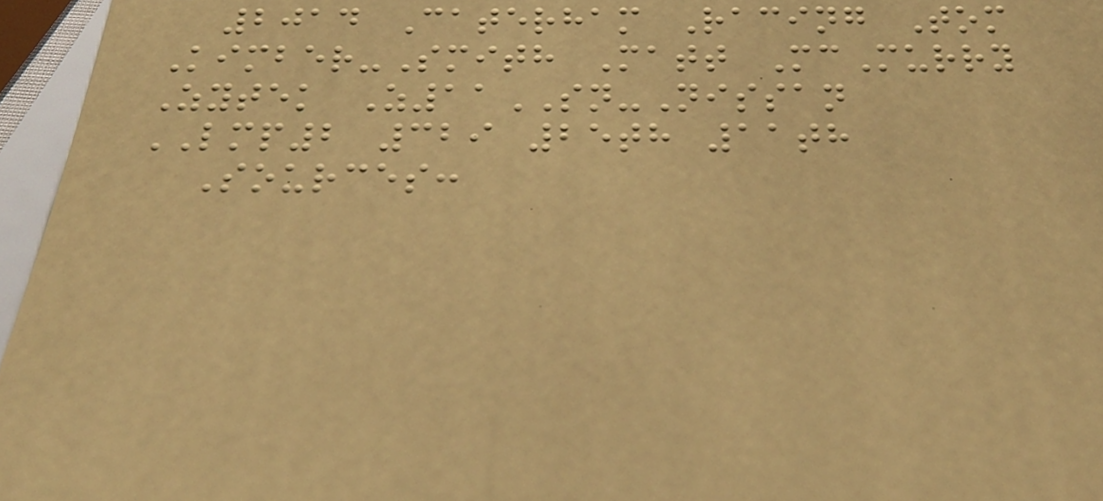2014 Caterham Racing Tom
Kimber-Smith Matt McMurry
Zytek Z11SN-Nissan
LMP2 329 25th 11th
Sources:
